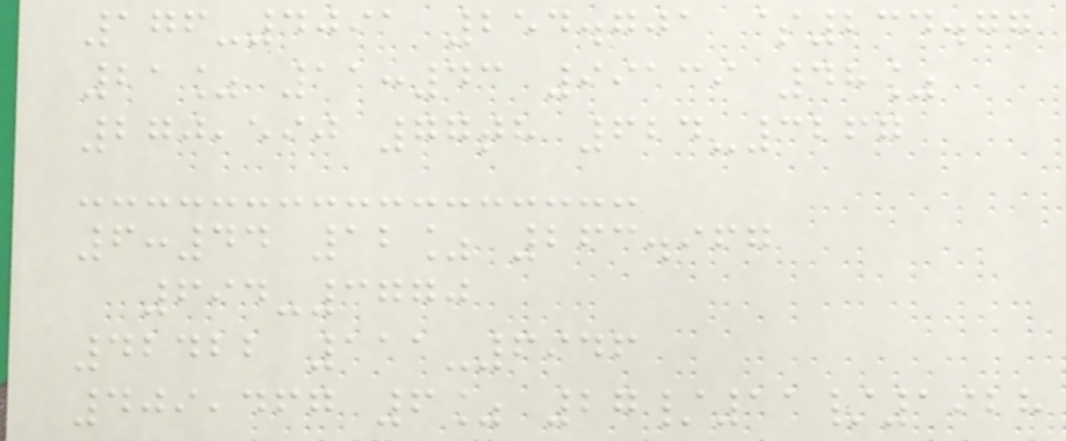176-4091 254.701 $234.77
21% 11:43 99139 48%
270,590 77th 624-3267
6:44 12% 263.967
694-3770
42422 111-6946
409,467 6% 27/11/1928
